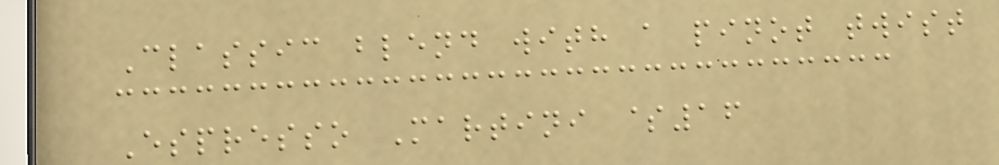Classic blend with a pinot twist
Espresso Martini $16
